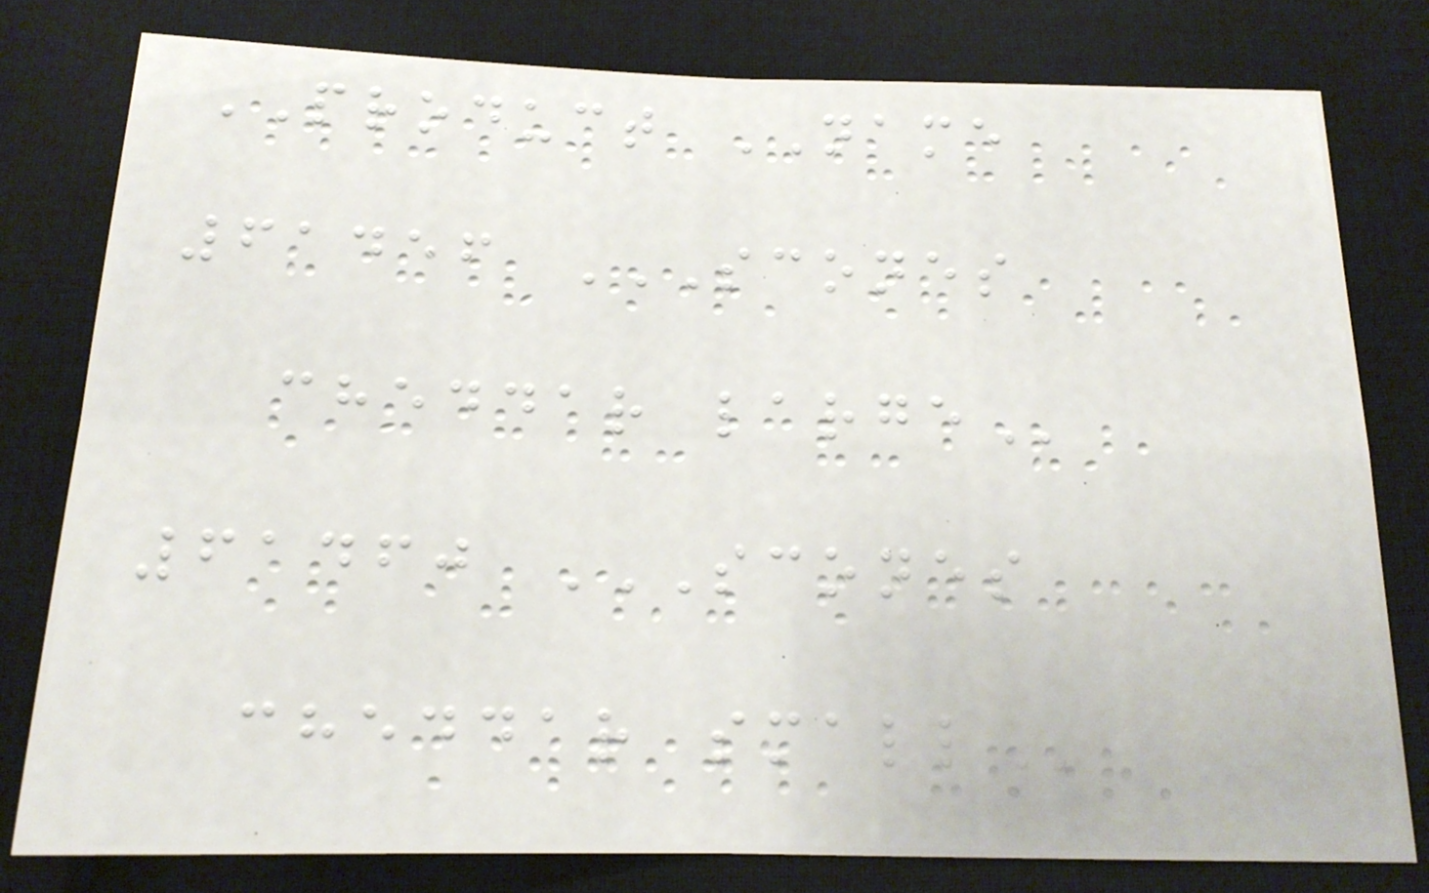PRODUCT NAME
61456 SCONES
CHEDDAR LARGE
61460 SCONES
CHEDDAR SMALL
